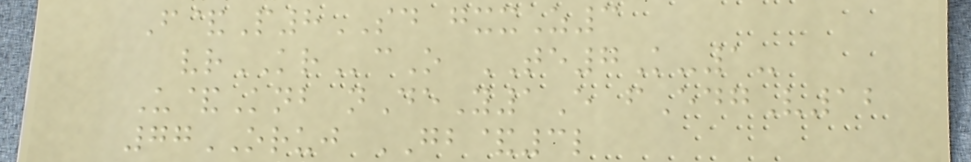F&P8SD gxxZ3
vrKRcO TE7K-1-
U&Knb nDeY1E fEdgV12
77ORUJ GB&3l
